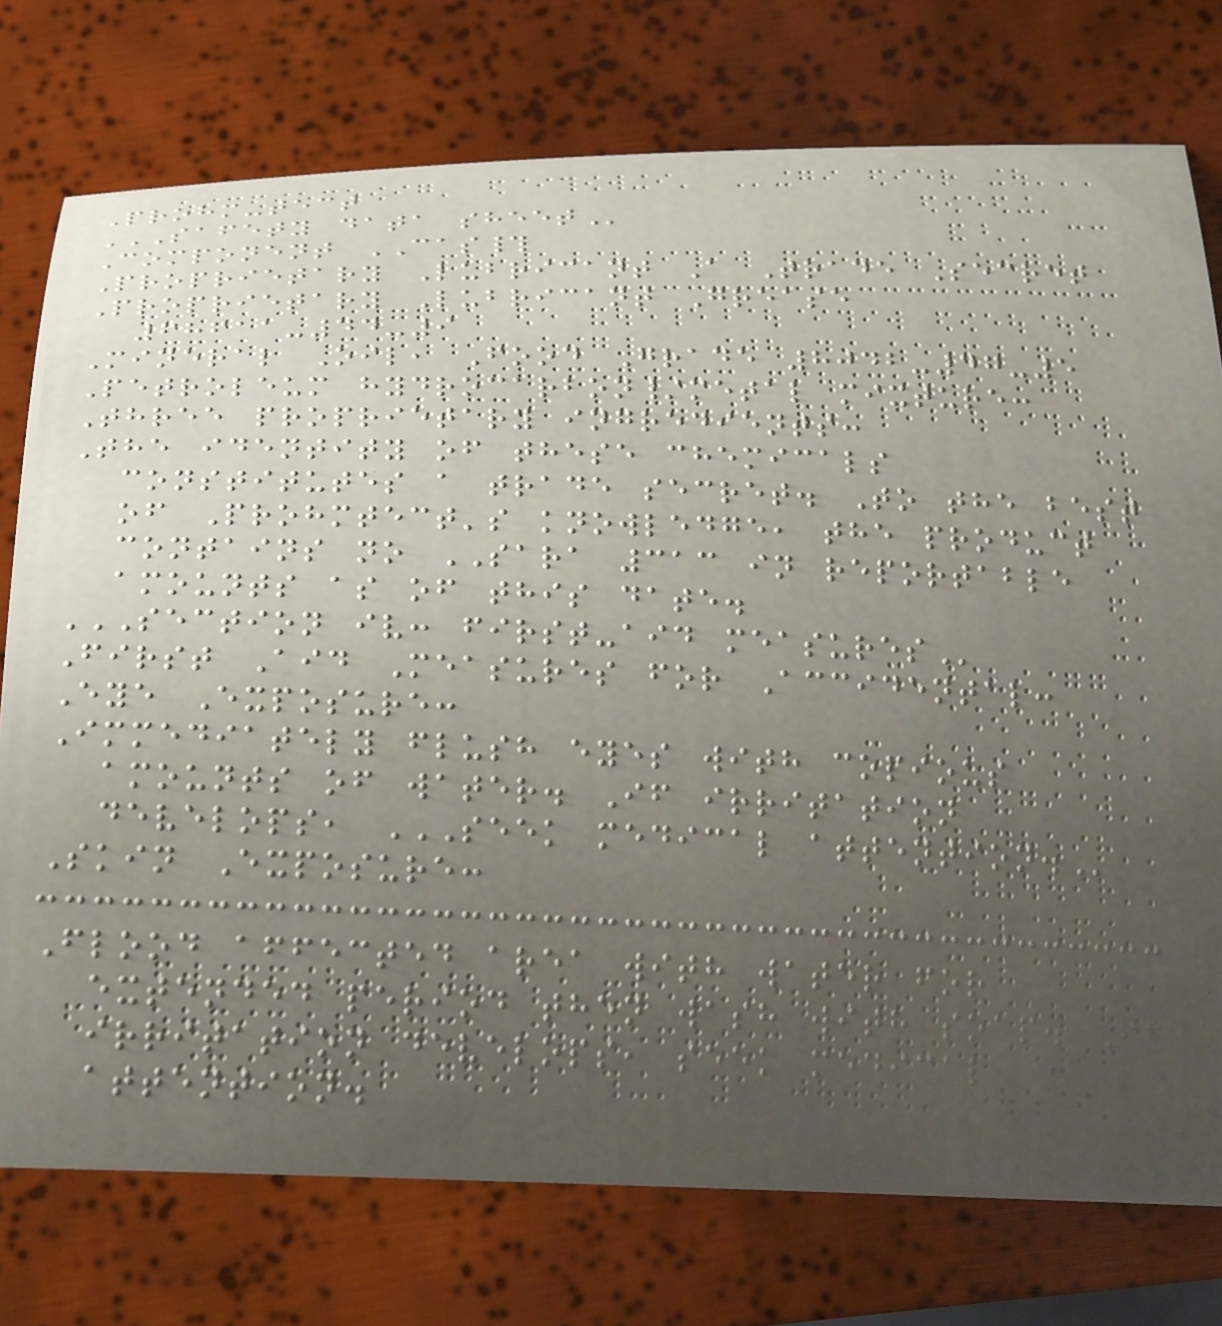Prohm-tect
SAFETY DATA SHEET
Component CAS#
Proprietary Lubricant A Trade Secret
Proprietary Lubricant Grease
68611-44-9
Mineral Oil, Food Grade 8042-47-5
Petroleum hydrocarbon/metal mixture:
Three proprietary ingredients:
The identity of these chemicals
constitutes a trade secret. To the best
of Prohmtect's knowledge, the product
contains no SARA 313 in reportable
amounts as of this date.
SECTION IV: FIRST-AID MEASURES
First Aid Measures for Accidental:
Eye Exposure:
Immediately flush eyes with copious
amounts of water. If irritation
develops, SEEK MEDICAL ATTENTION.
Skin Exposure:
Flood affected area with water for
extended period then wash with soap. If
irritation develops, seek medical
attention.
